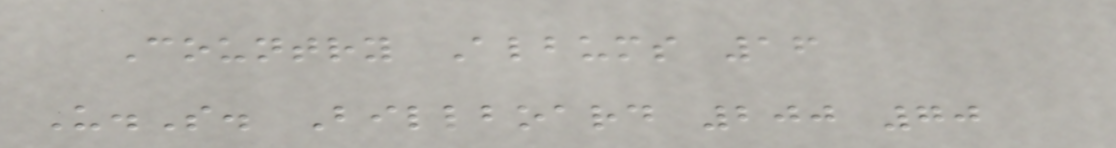Country Albums 16
U.S. Billboard 200 70
